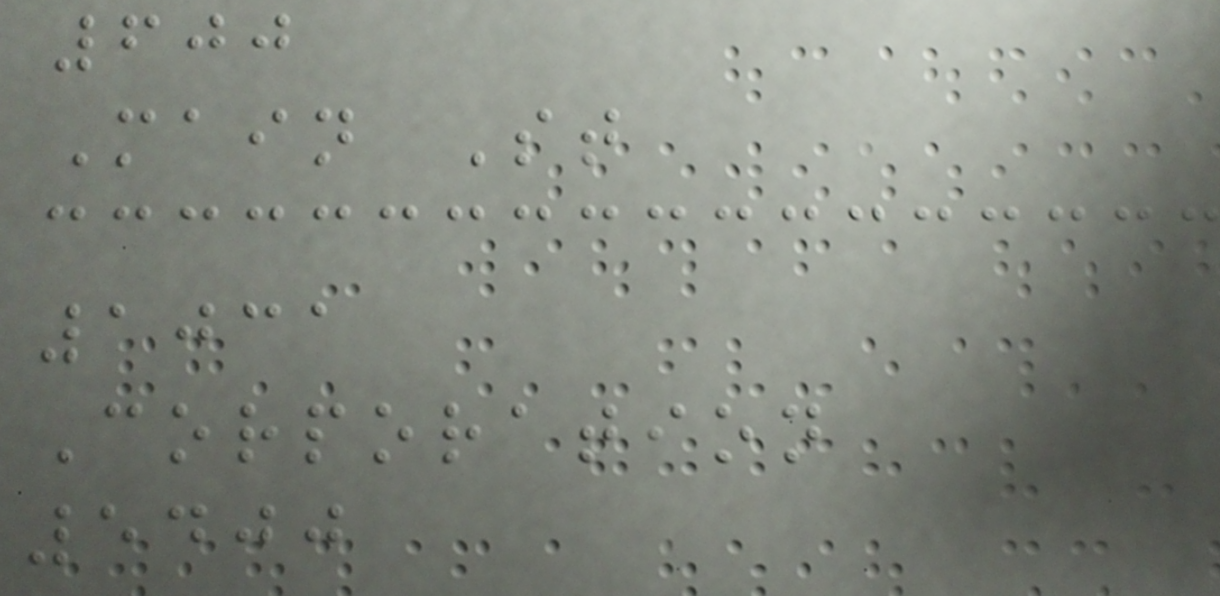600
Main St
1031
Corporation
5400
